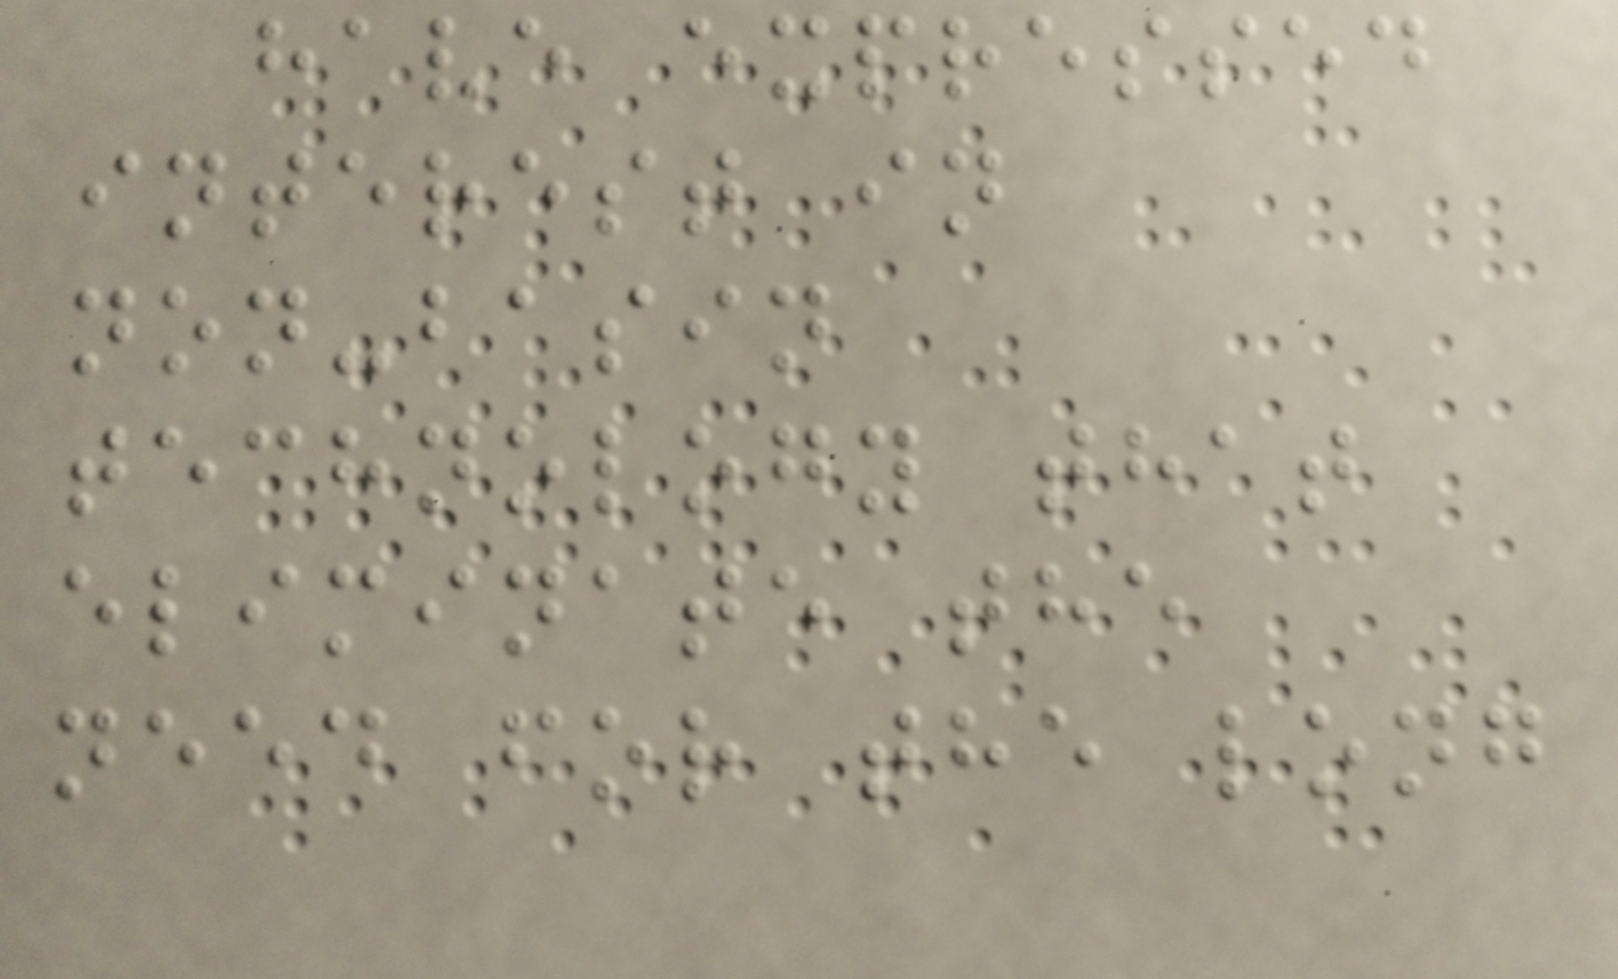have expressed
interest in
non-basin
technology that
eliminate the
need for the long
